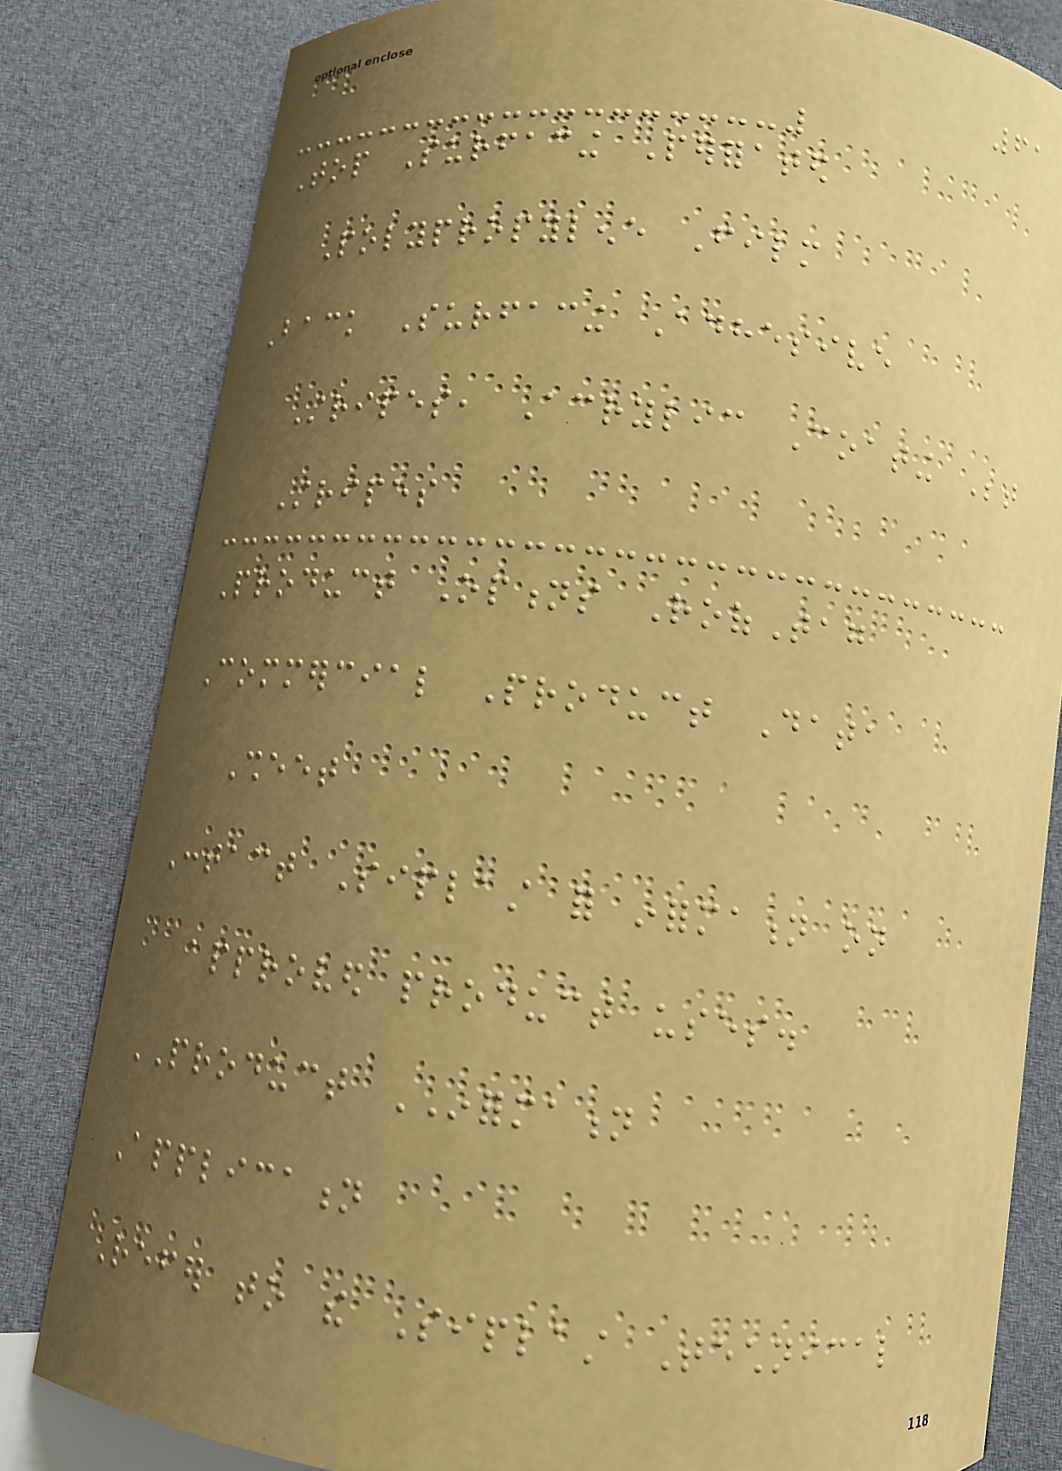61
Top Surfacing Perforated
Polypropylene Film
Back Surfacing Adhesive
Stripes, Acrylic Coating Between
Stripes
Product Options RoofTag
Commercial Product Data
Sheet
Contact Siplast for information on
approved product uses.
PRODUCT INFORMATION
Application
Refer to the Siplast Technical
